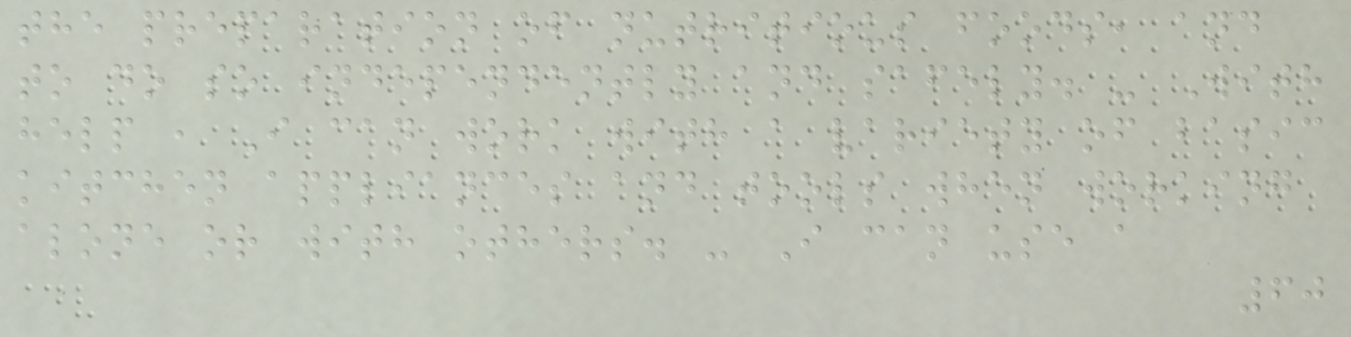the preparation of nutritious foods, and
to do so independently and safely. - With
help , I can work with a variety of basic
kitchen appliances and tools when working
alone or with others. - I can use a
60
